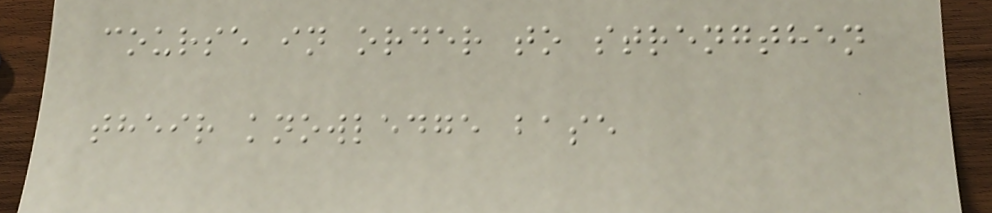course in order to strengthen
their knowledge base
